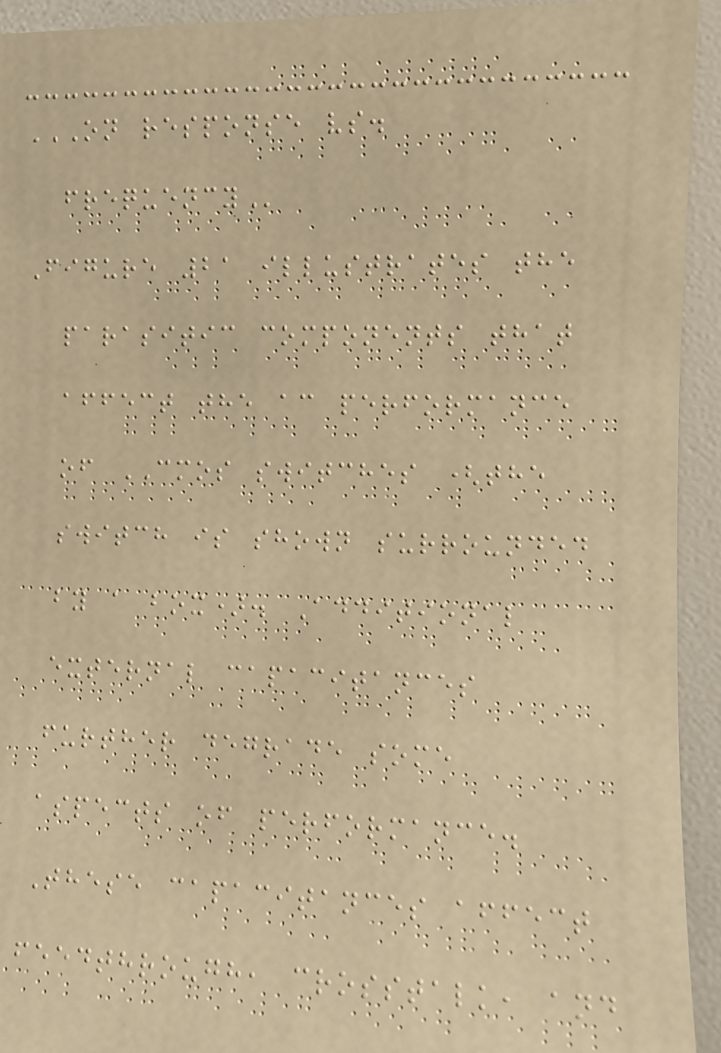ON RESPONSE VS.
FREQUENCY
Figure 21 illustrates the
parasitic components that
affect the ac performance
of CMOS switches (the
switch is shown surrounded
by a box). Additional
external capacitances
further degrade some
aspects of performance.
These capacitances affect
feedthrough, crosstalk, and
